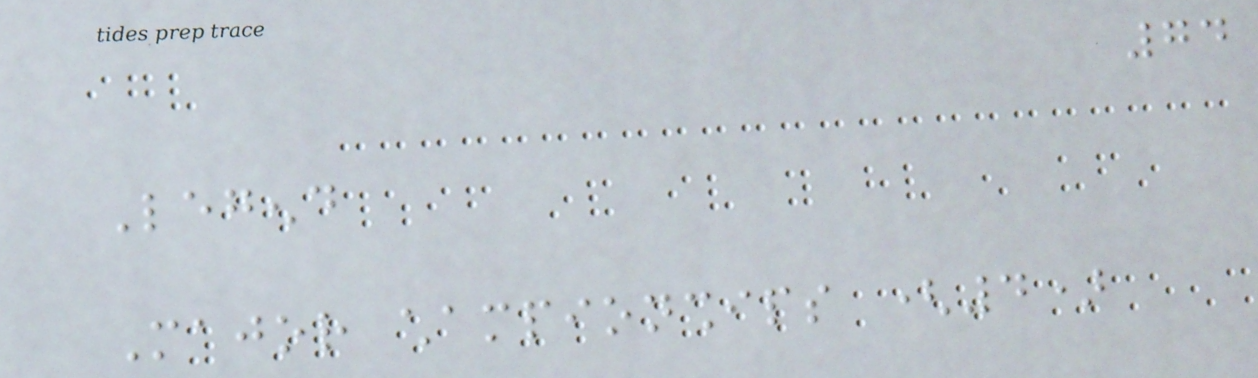74
Legend
Major championships (4)
